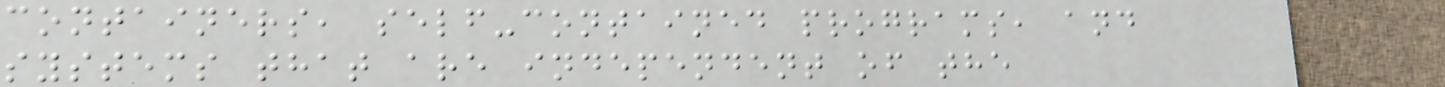containers, self-contained programs, and
systems that are independent of the
